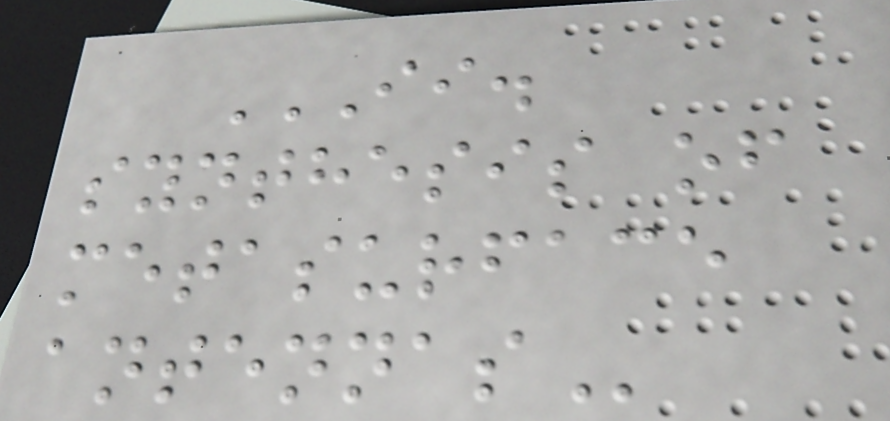II.
SYNTHESIS OF
METASURFACE
ANTENNAS
